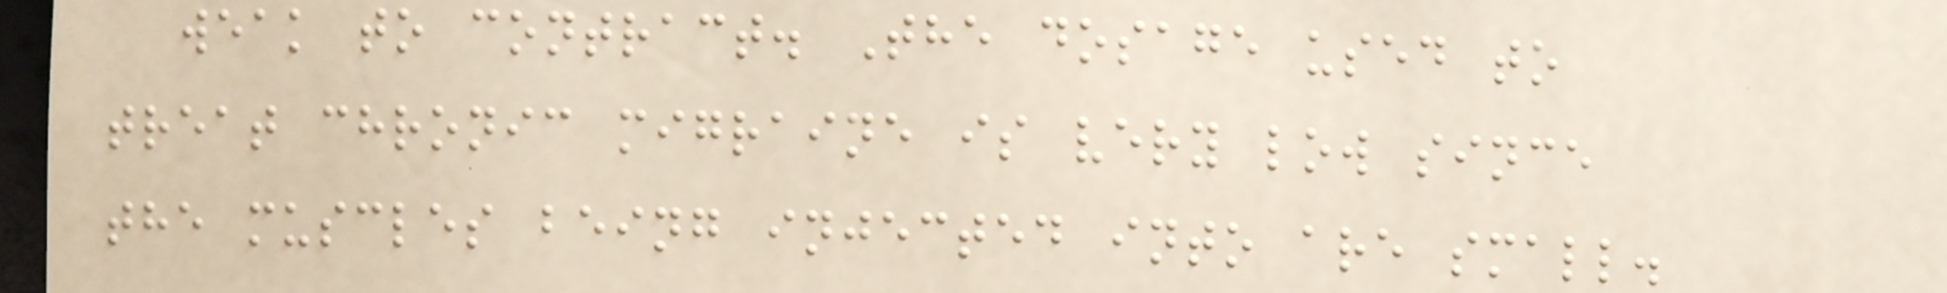weak to contract. The dosage used to
treat chronic migraine is very low since
the muscles being injected into are small.
